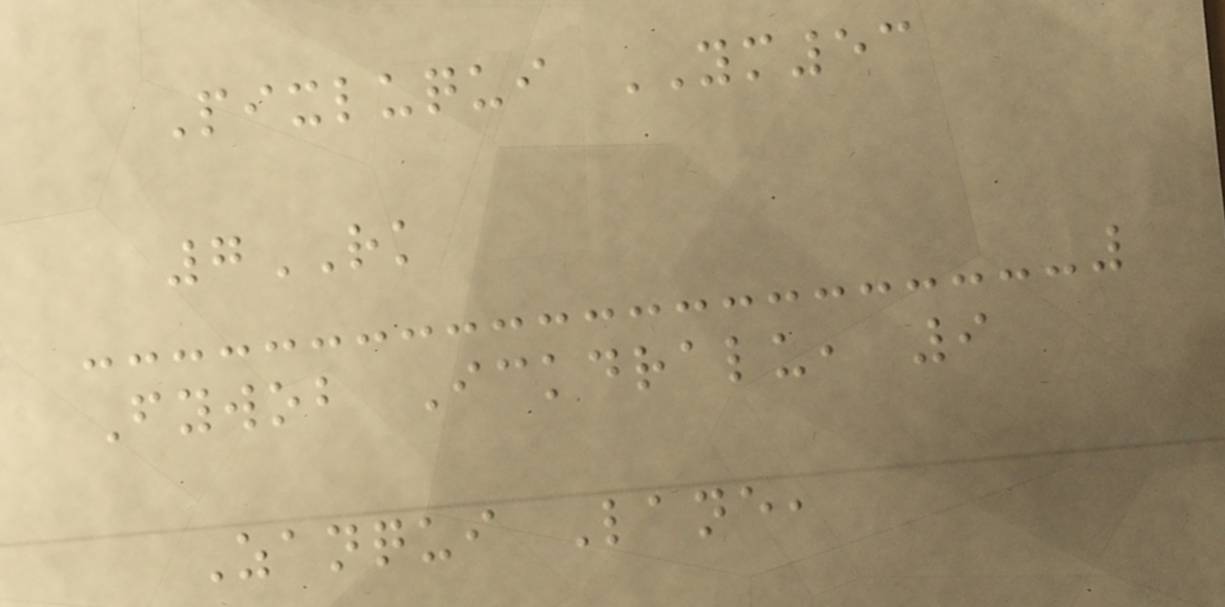Pixluqui YM53
7RK
Fywob Ickdralu, 9
Zanqui Lane,
